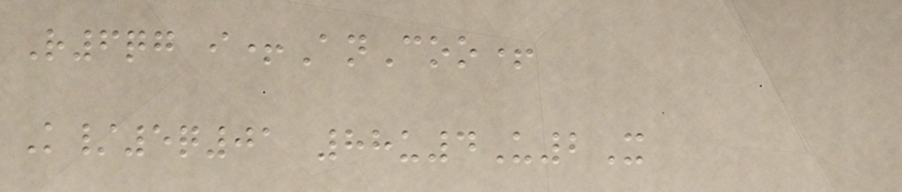R6qg i+AnCoo+
K/5q01 88u4U2X
